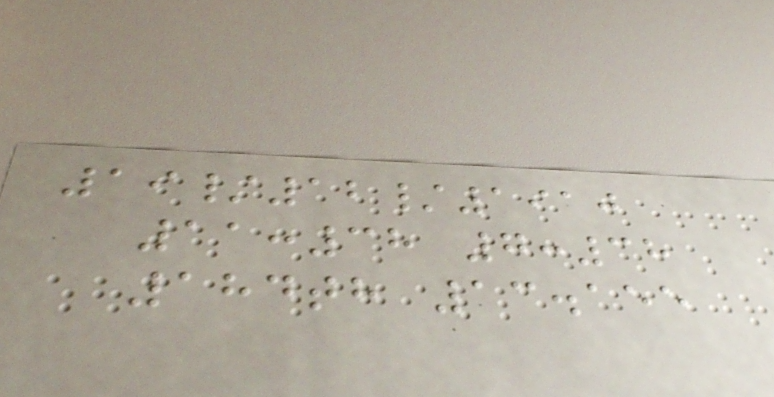19/12/1910
11:38 7:38
184th 13.155
